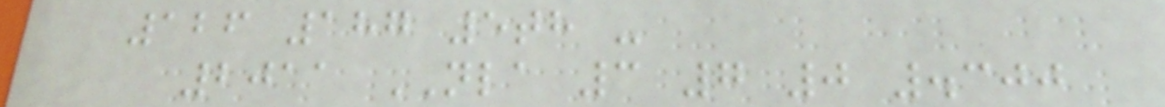126 187 5th -
2011 NLA 3 7 0 .300
